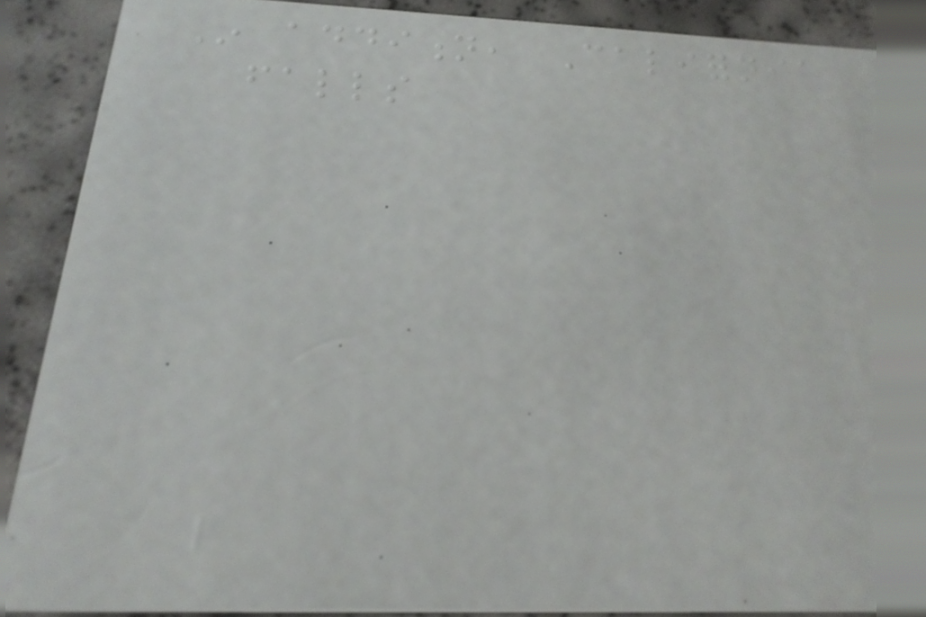In addition, California
falls
